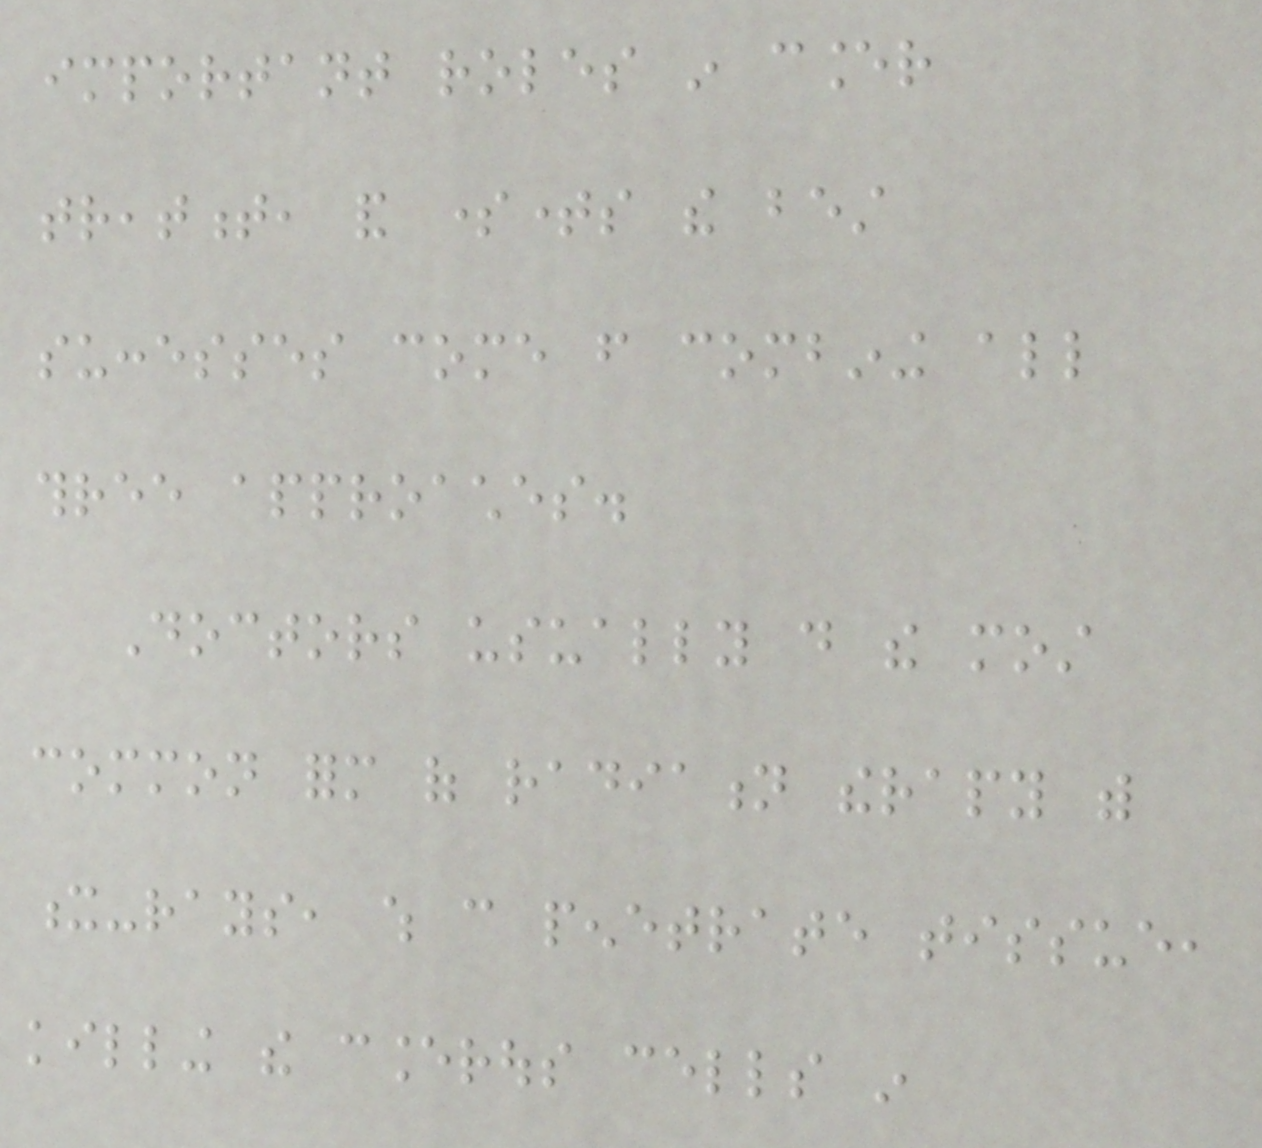important roles in cancer
treatment, and sometimes the best
successes come from combining all
three approaches.
Doctors usually do the most
common form of radiation therapy with
x-rays, which can penetrate tissue,
killing the cancerous cells in
